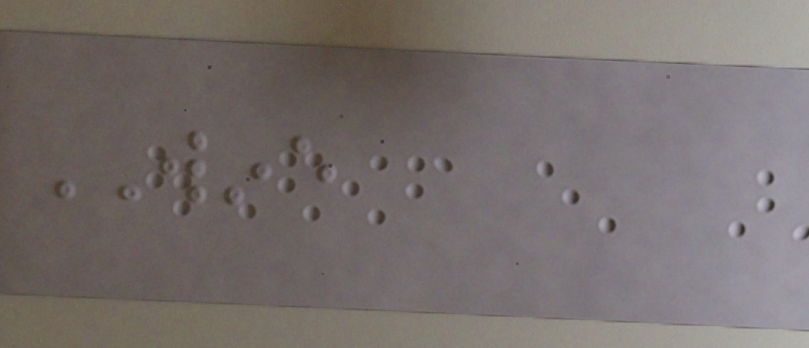WINE
